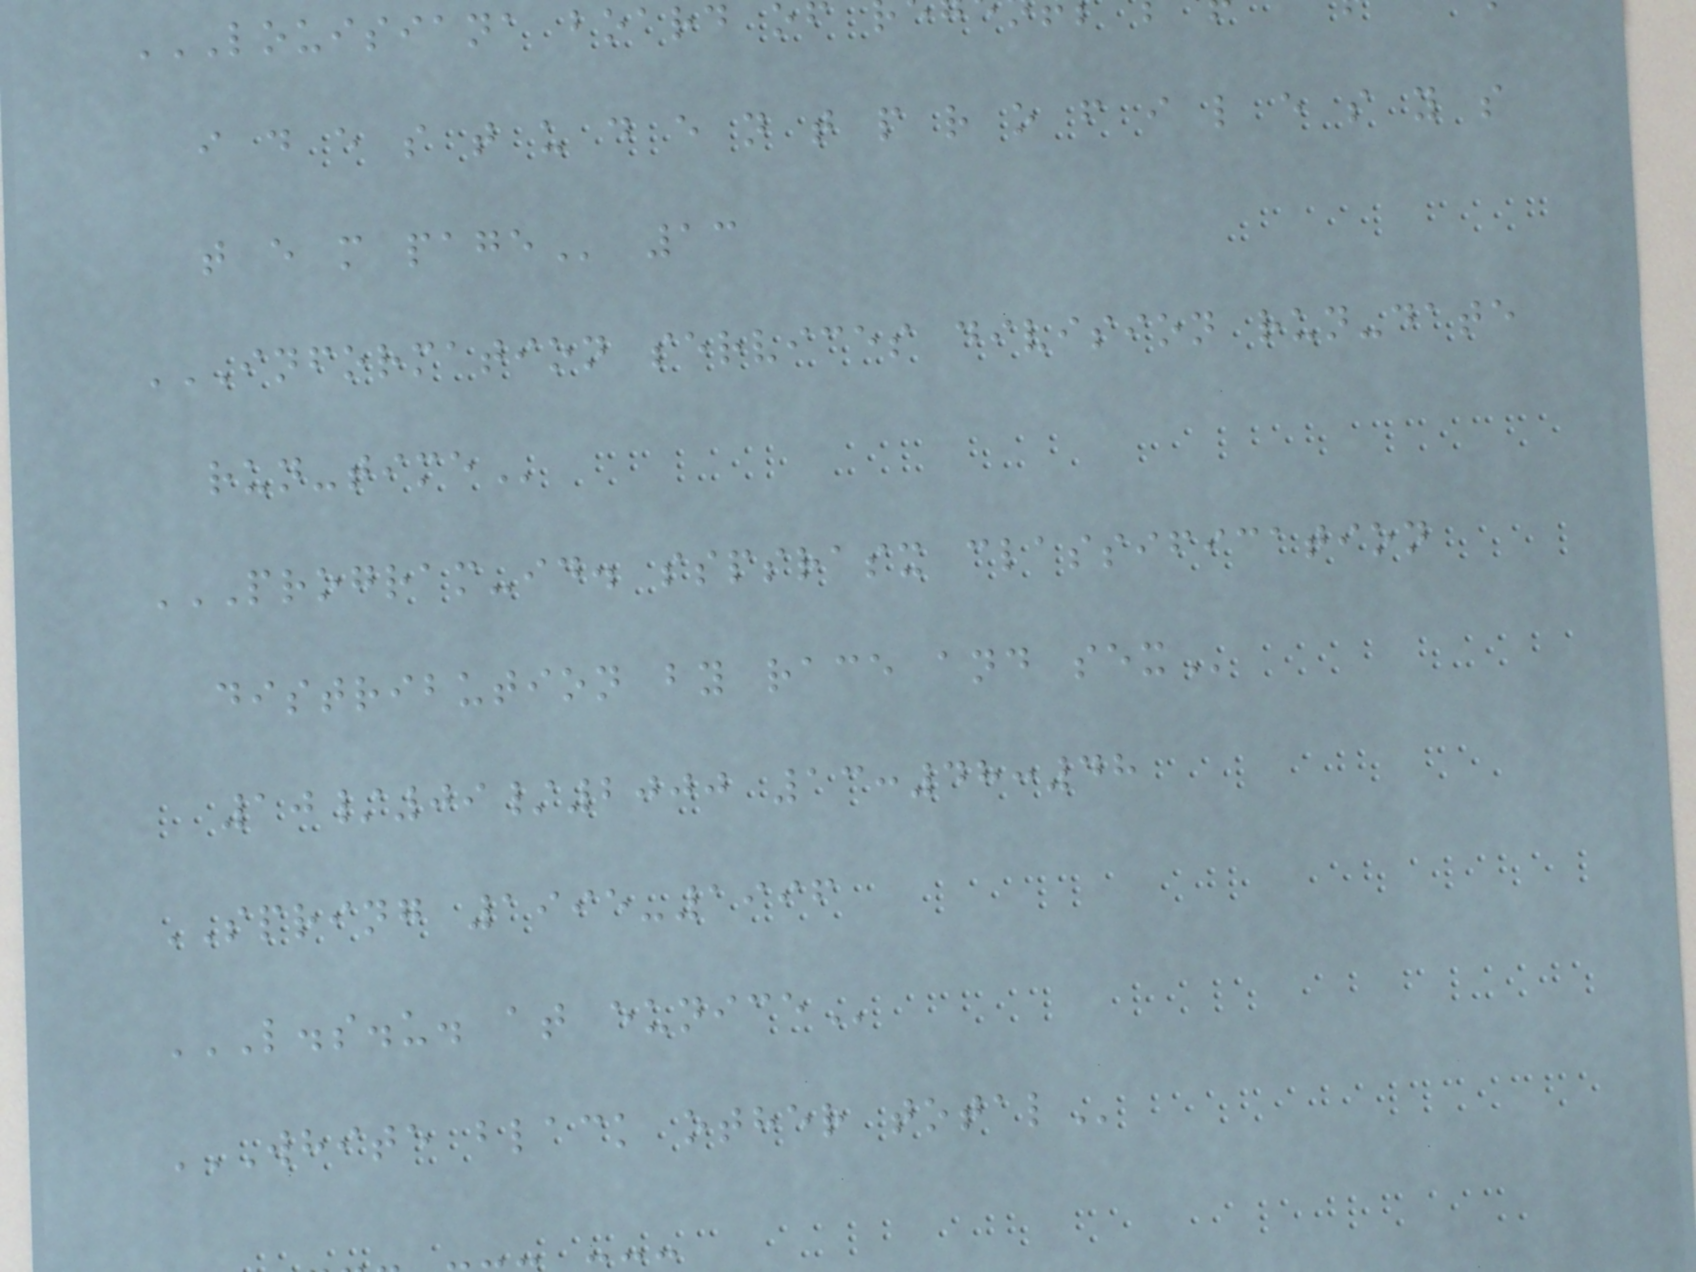i d e s t u d e n t p r o f i l e s y s
t e m
INFORMATION SERVICES DIVISION RUN-DATE
PROGRAM-ID. SSPSRASX CLASSIFICATION
distribution by race and
10/09/2000 13:48:48
SPRING 1995-1996
L.S.U. AT EUNICE
WHITE BLACK OTHER TOTAL
--- ---
